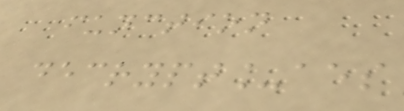function
decrypt_aes
